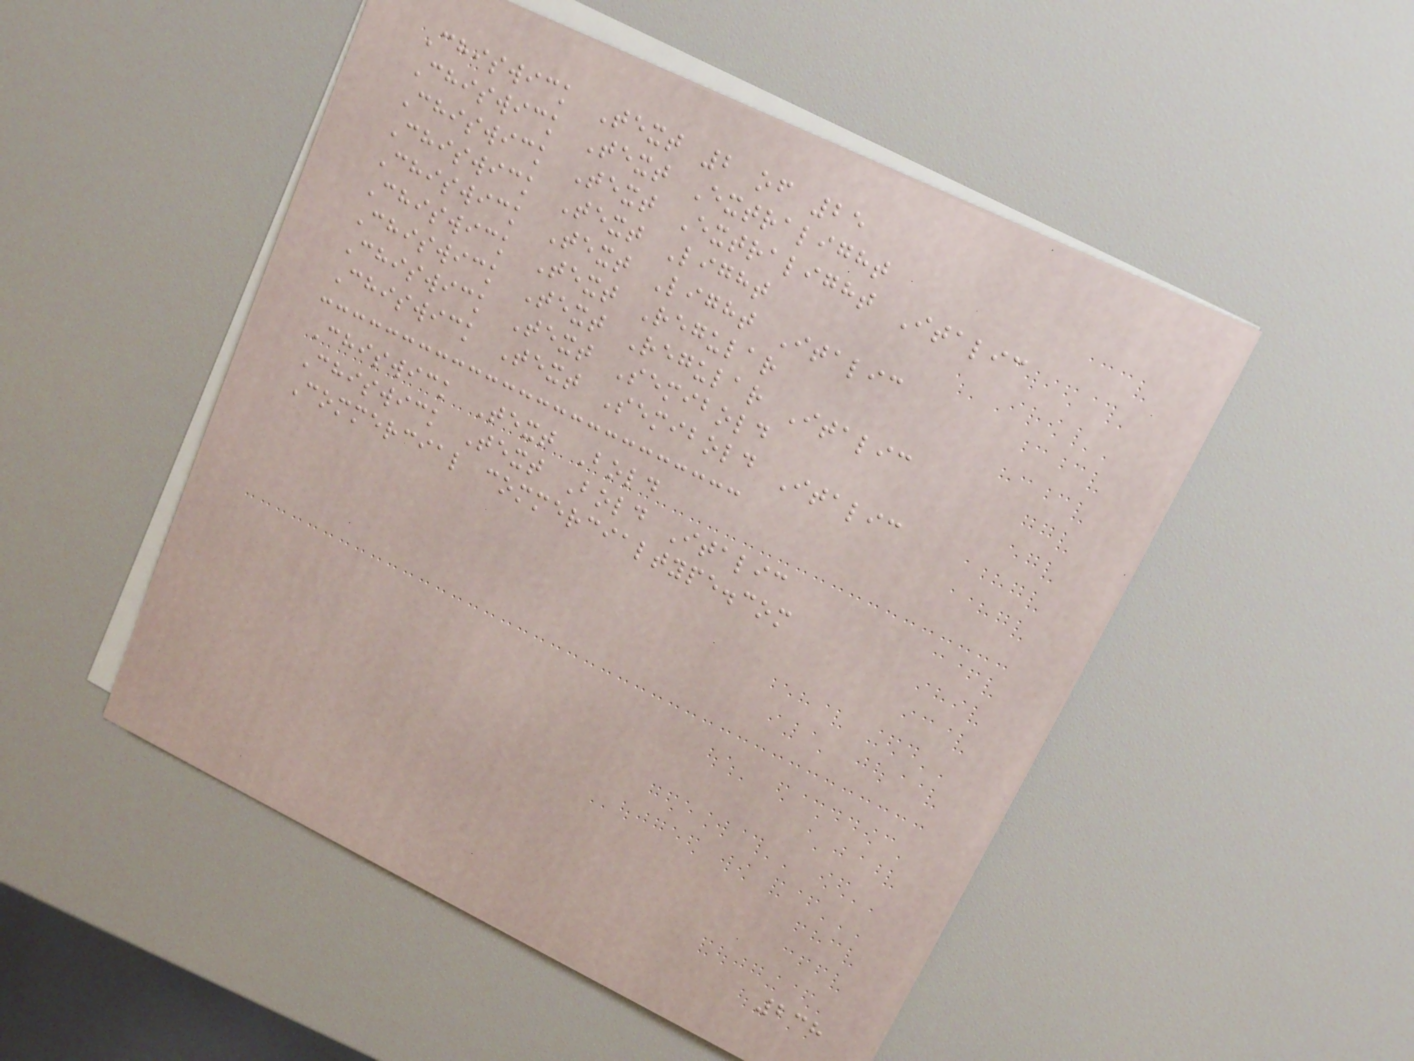Chiswick Text 2 of 25
Chiswick Text Extralight
Chiswick Text Extralight Italic
Chiswick Text Light
Chiswick Text Light Italic
Chiswick Text Regular
Chiswick Text Regular Italic
Chiswick Text Semibold
Chiswick Text Semibold Italic
Chiswick Text Bold
Chiswick Text Bold Italic
Commercial commercialtype.com
238
